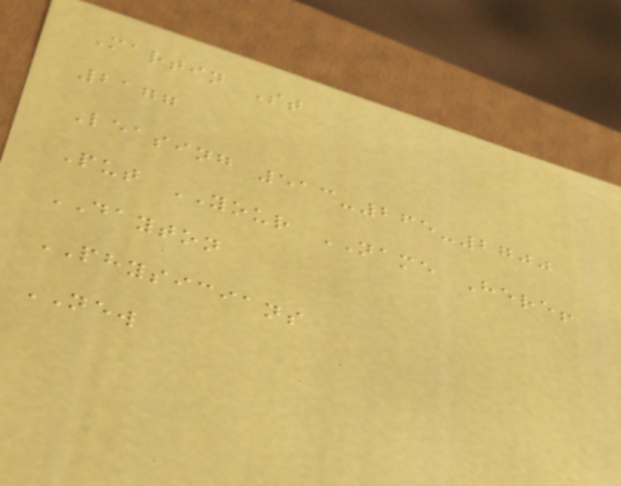Martin St
2177
Leasing 513-265-2700
Put YOUR NAME Here!
DAYTON
PHYSICIANS
NEW
